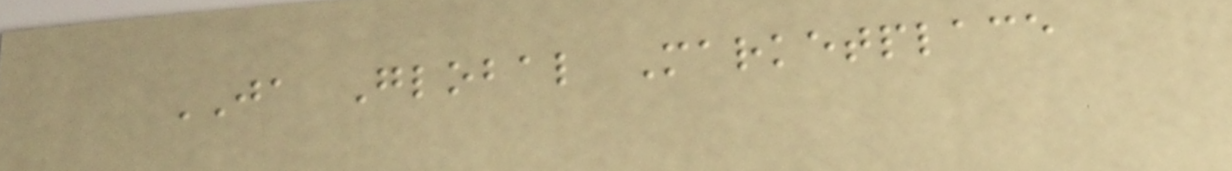JA Global Marketplace
